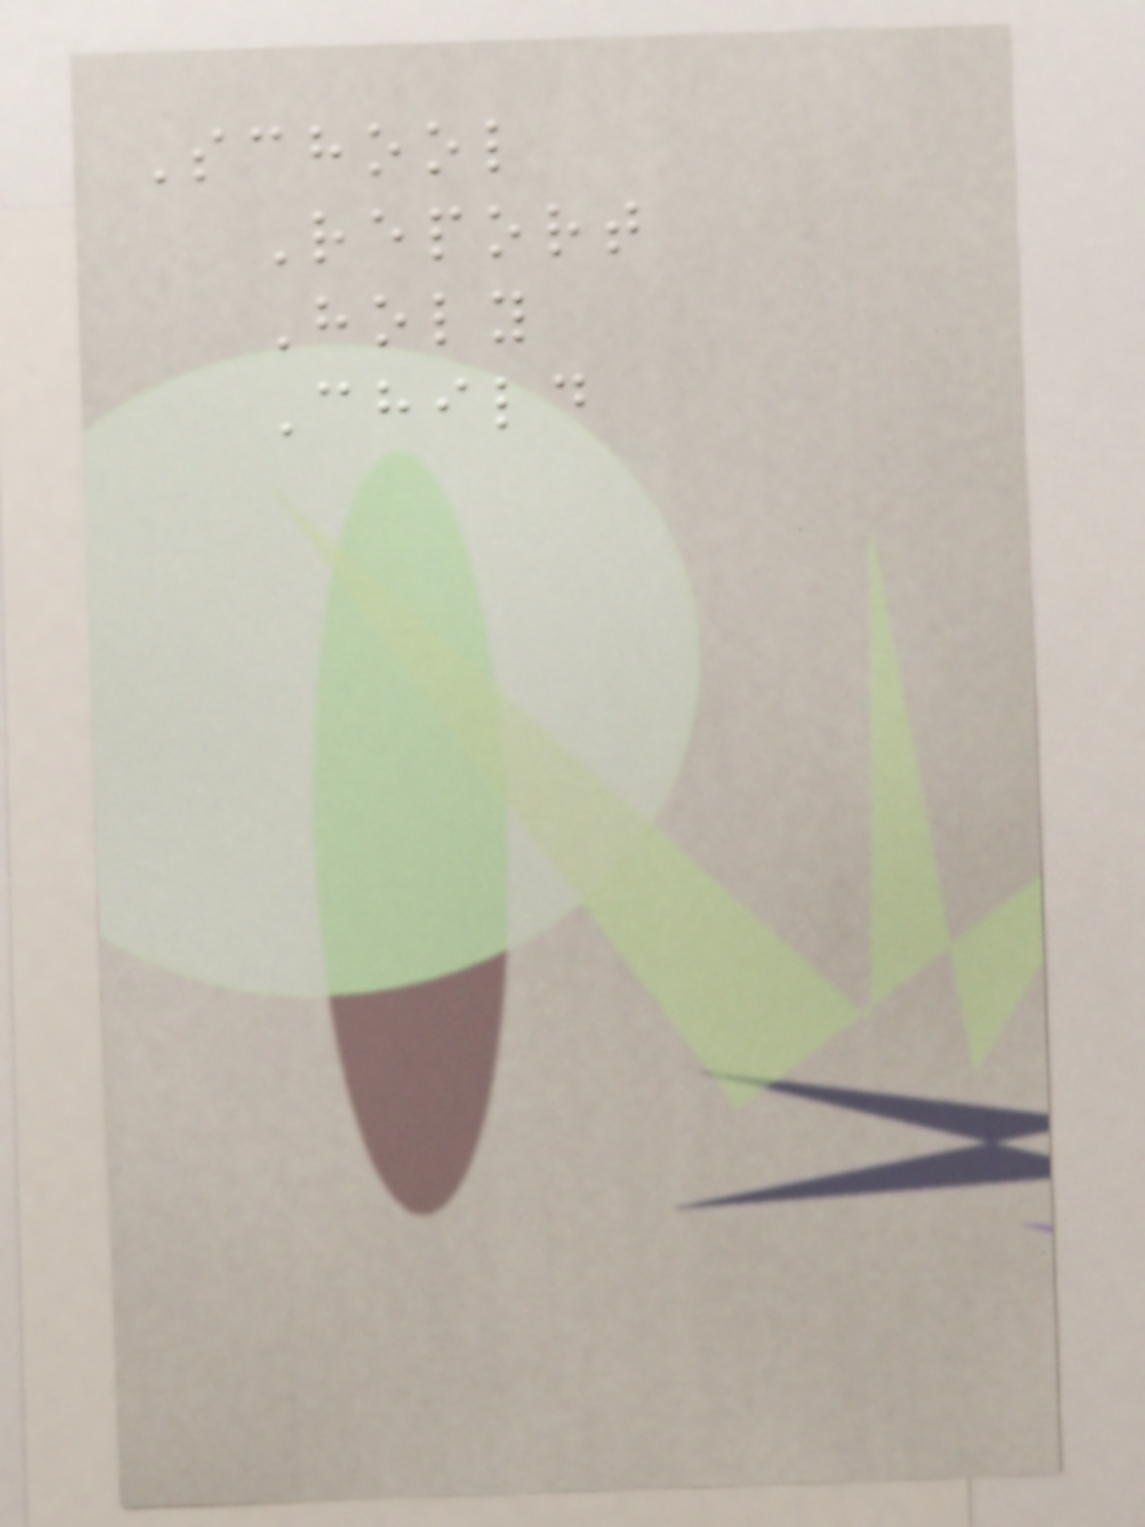School
Report
Holy
Child
